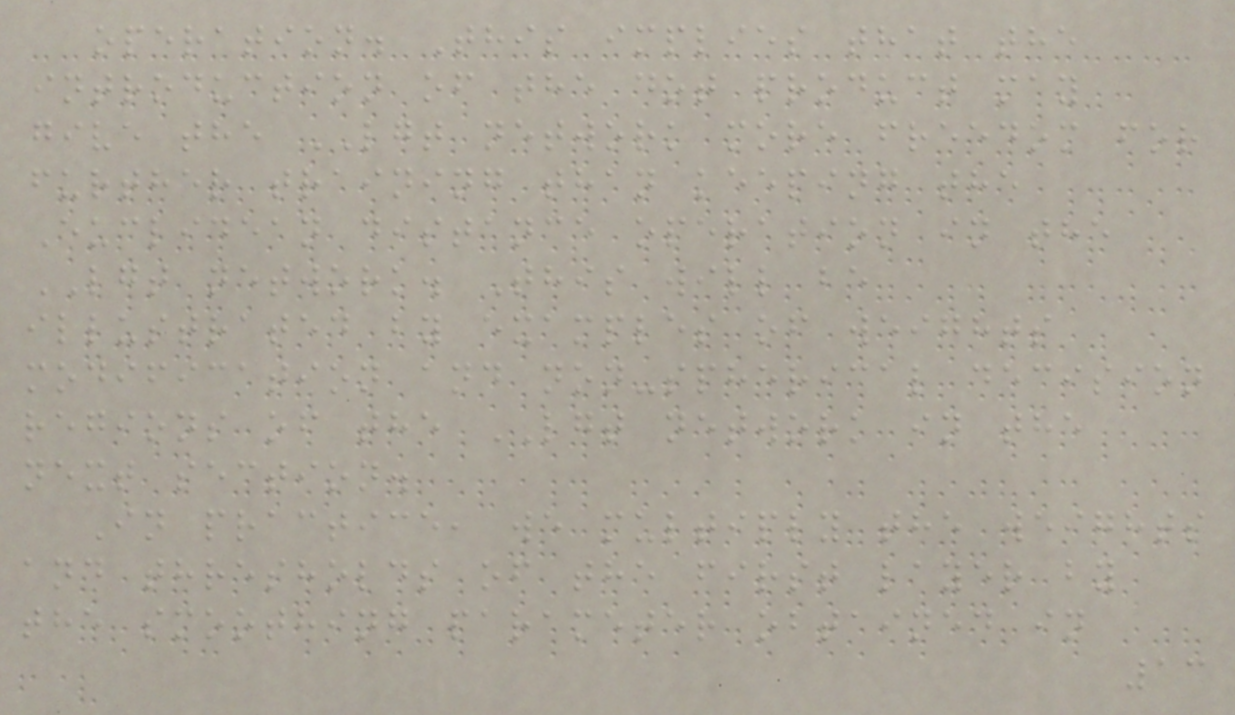operation. This implies that the
introduction of the dot product may
give the LGT network more freedom for
further training than keeping the
Euclidean distance operation in the
LGT network. This will be
illustrated by examples of weights
modification and non-spherical decision
regions of the LGT network in the
next section.
In practice, we multiply the weights
and thresholds of the first layer by
the smoothing parameter obtained in
13
